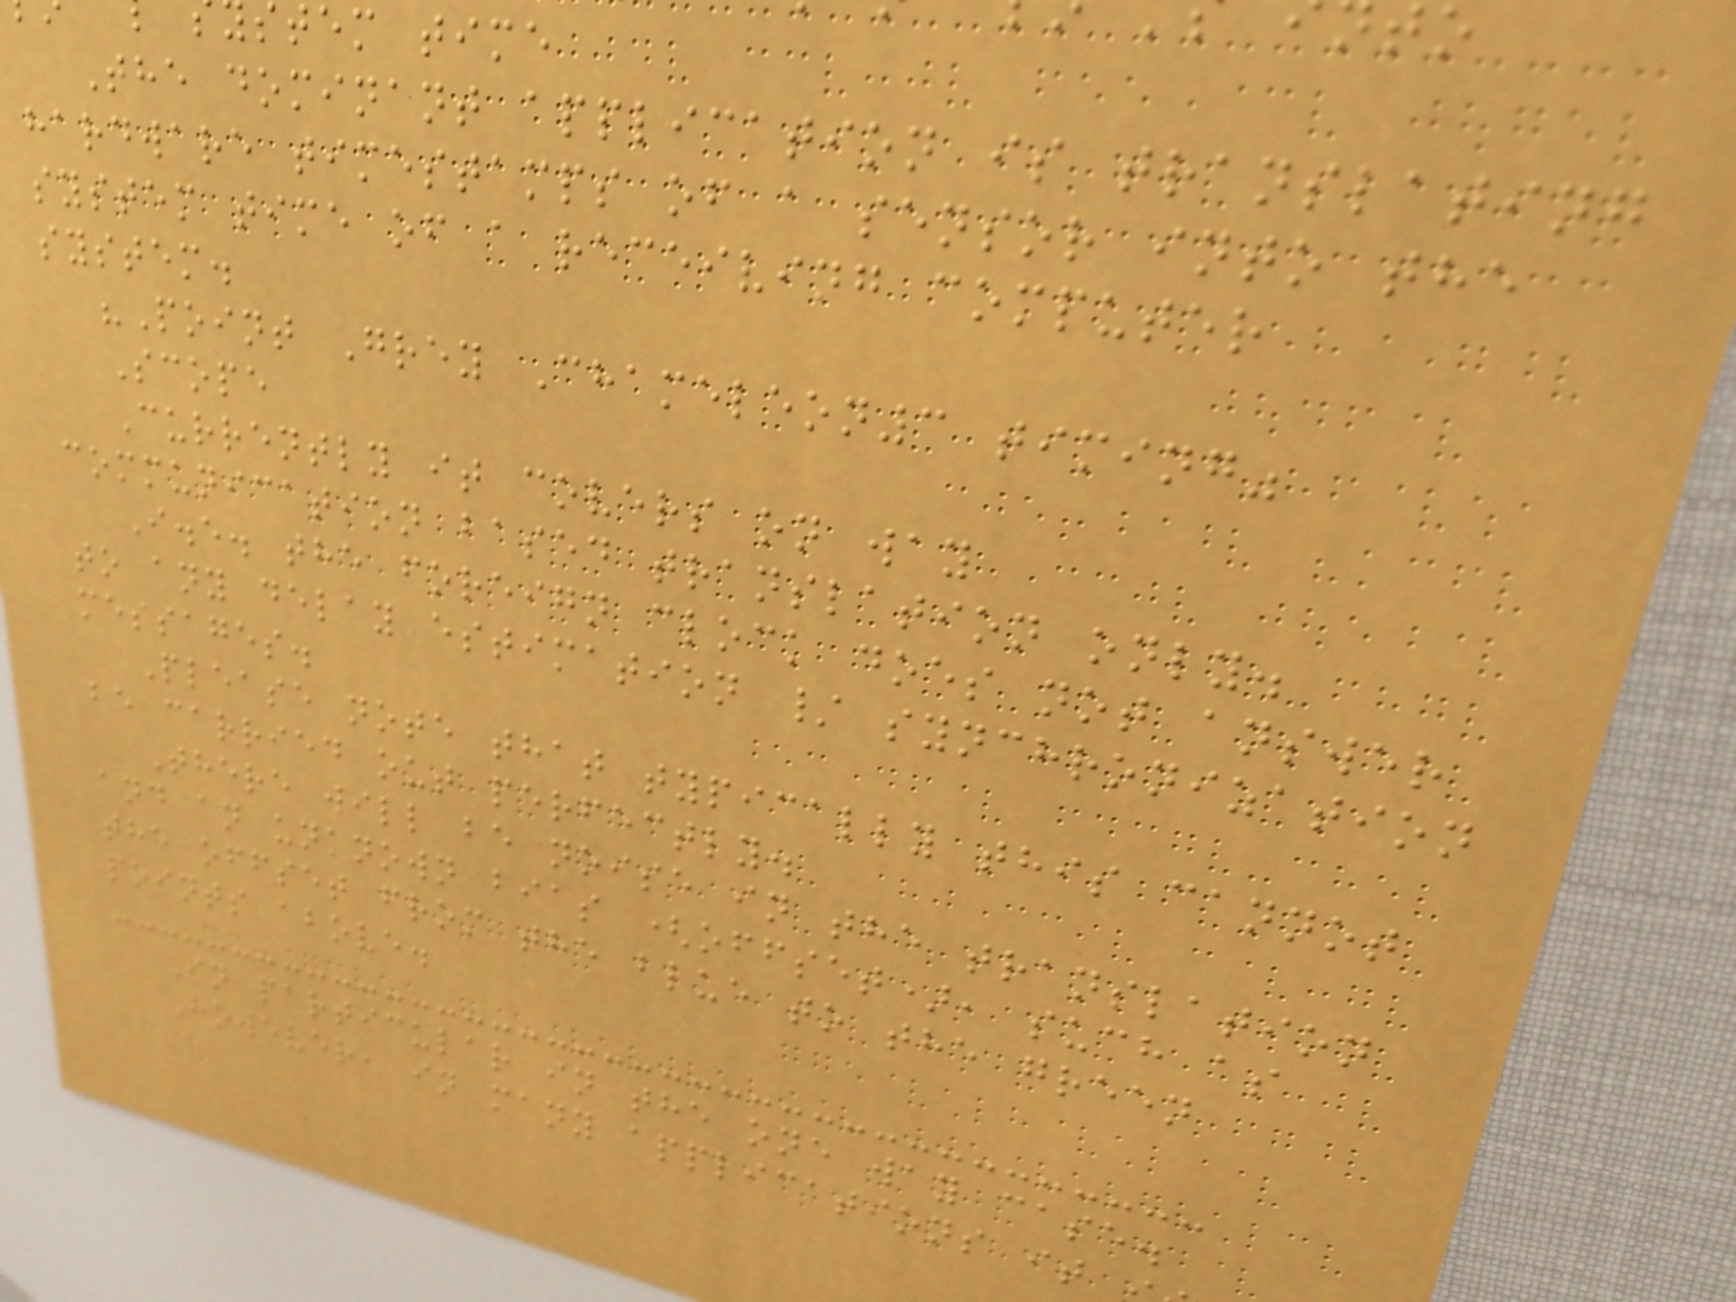stem time
The dominant application is translating
hardware timestamps of a sensor into the
system time of a receiving computer
system.
"Point Grey Chameleon3 timing"
Scope
Currently it covers on way
communication based translation only.
I.e. the foreign clock does not answer
to any delay estimation / synchronization
messages.
Please note that typically this cannot
be carried out perfectly.
There will be noise in the translation
and an unknown bias (offset), such as
the offset from the blue to the green
points above.
In particular in the one way case.
However, in many applications it
